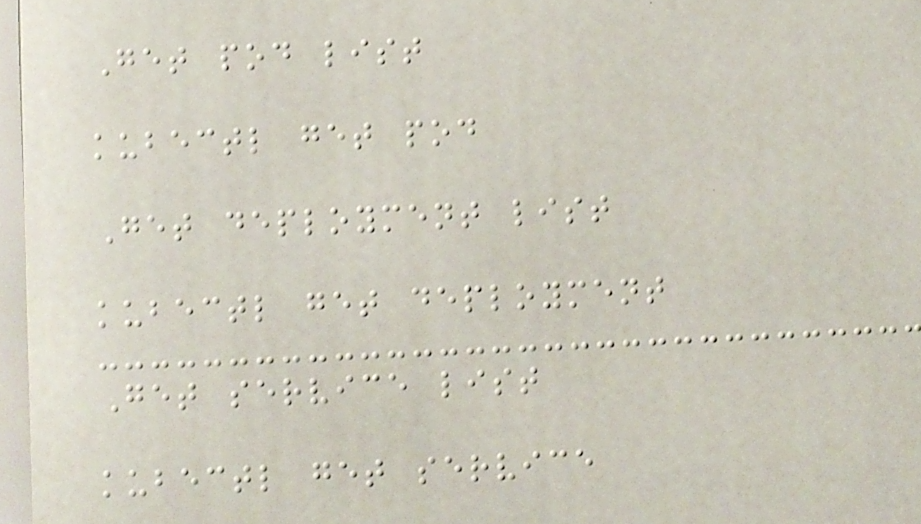Get pod list
kubectl get pod
Get deployment list
kubectl get deployment
Get service list
kubectl get service
